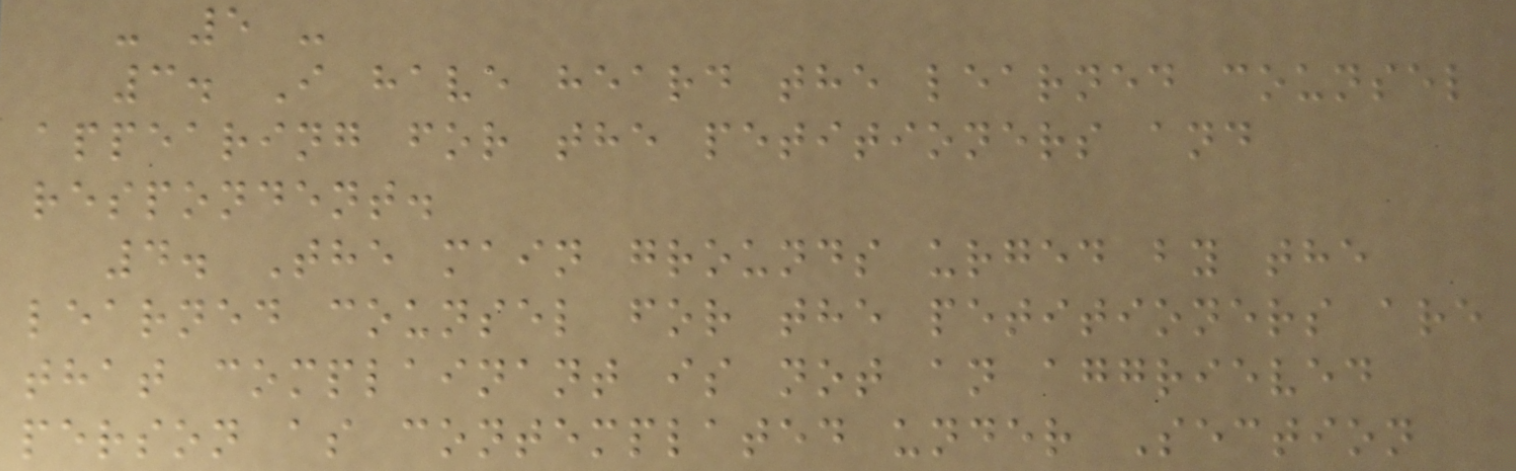- 5 -
3. I have heard the learned counsel
appearing for the petitioners and
respondent.
4. The main grounds urged by the
learned counsel for the petitioners are
that complainant is not an aggrieved
person as contemplated under Section
